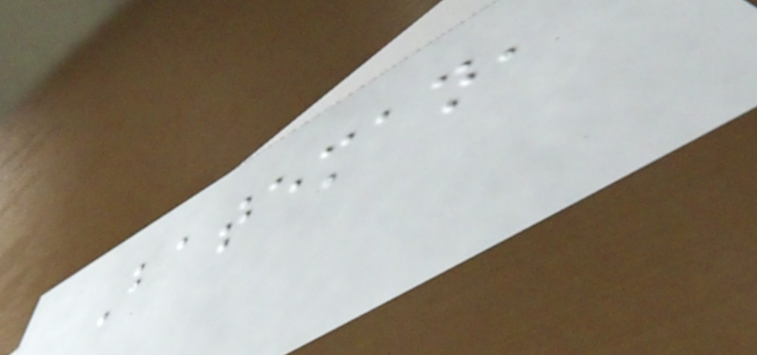Bateman,
